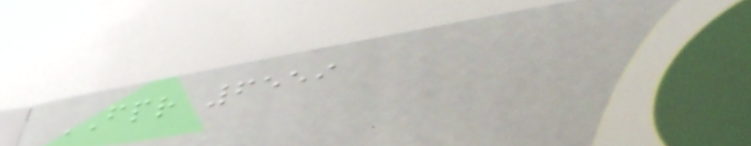FPR 6559
